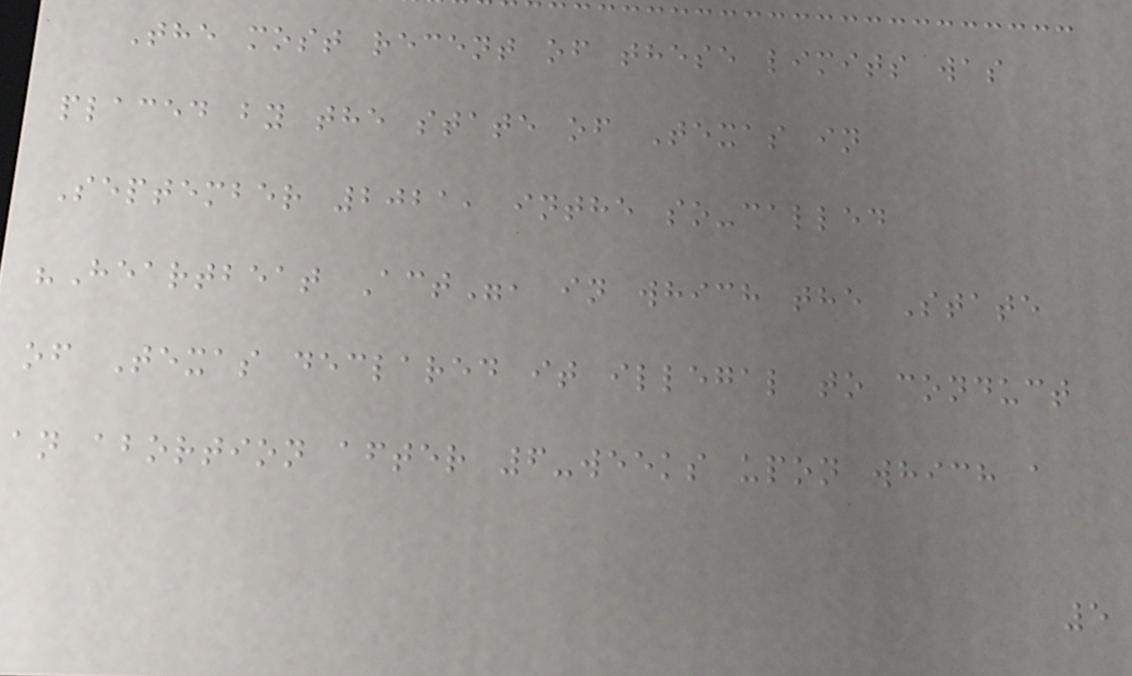The most recent of these limits was
placed by the state of Texas in
September 2021, inthe so-called
"Heartbeat Act", in which the State
of Texas declared it illegal to conduct
an abortion after 6-weeks upon which a
5
